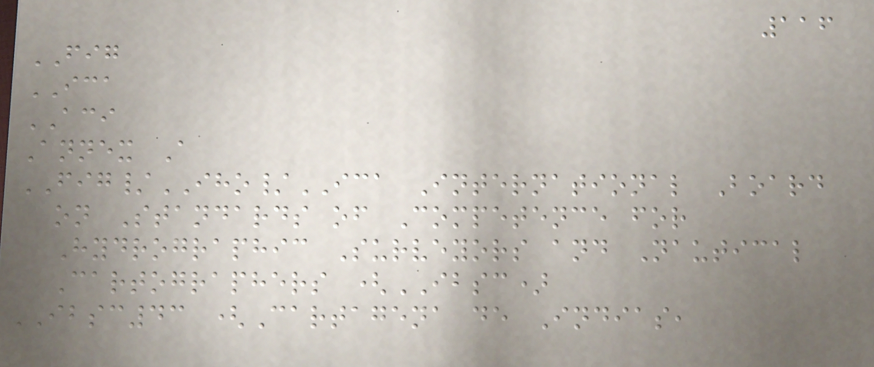116
FIG
ICA
ACI
Annex A
FIG/IHO/ICA International Board
on Standards of Competence for
Hydrographic Surveyors and Nautical
Cartographers (IBSC)
IBSC43 (Cartagena de Indias,
